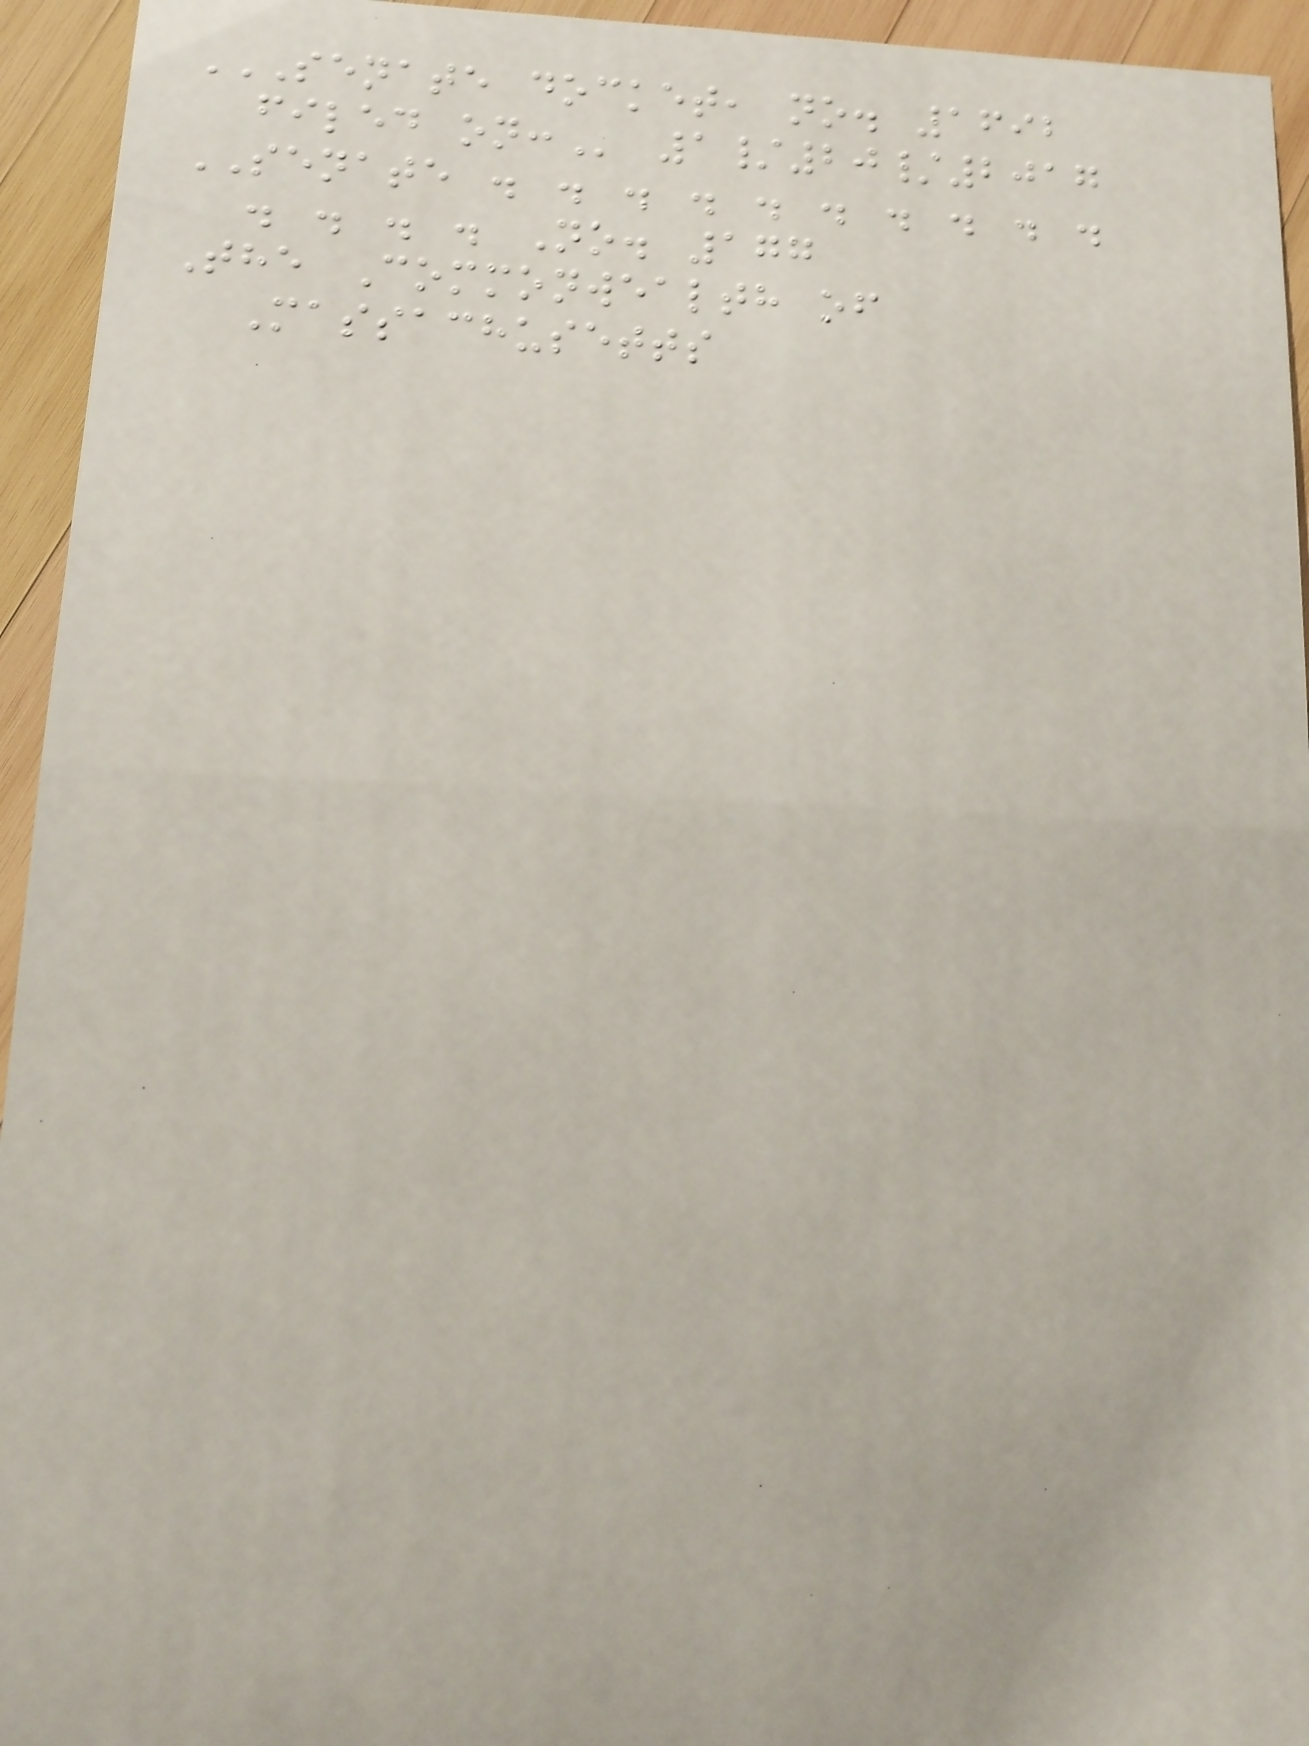SENATE DOCKET, NO. 1692
FILED ON: 1/20/2017
SENATE . . . . . . . . . .
. . . . No. 177
The Commonwealth of
Massachusetts
